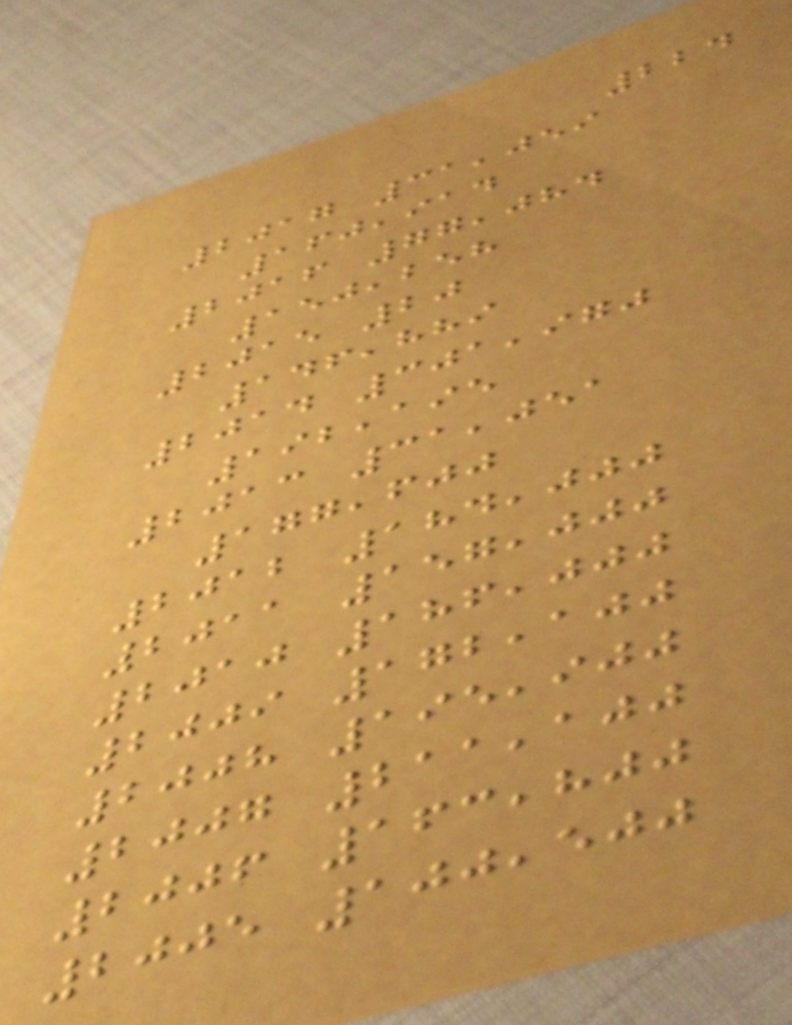224
2017 31,059
160,914
2016 77,084
150,258
2015 20
146,889
2014 301,970
192,195
2013 31,051
177,600
2012 184,000
2011 157,000
2010 186,000
2009 172,100
2008 195,900
2007 211,100
2006 163,800
2005 100,500
